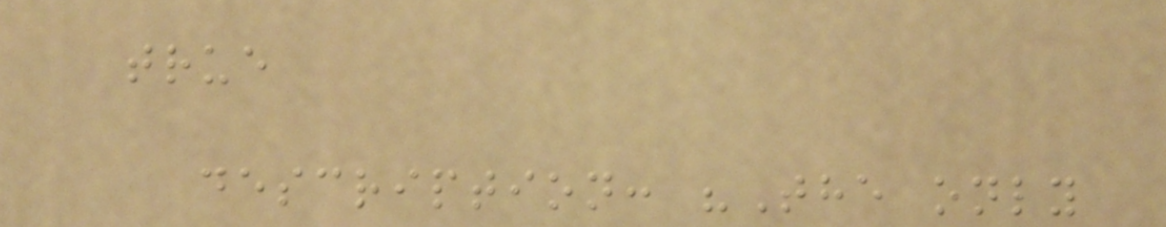true
description: "The only
